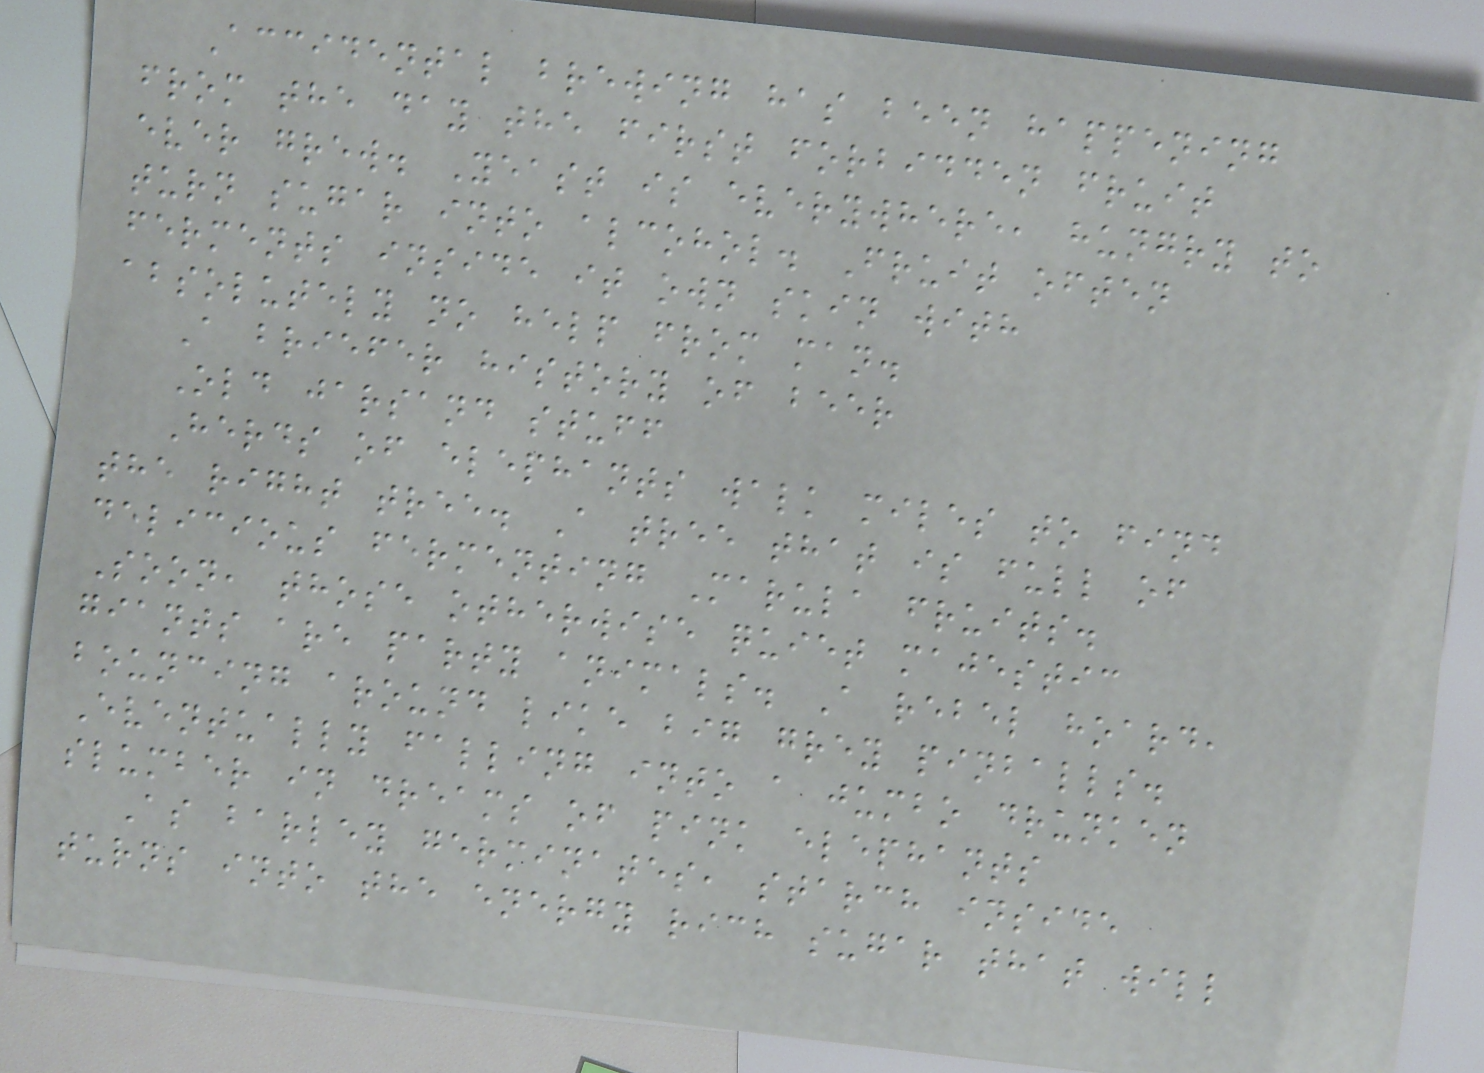Accidental brewing has been happening
from the day the first forbidden fruit
ever grew. Yeast is everywhere, hungry to
turn sugar into alcohol. Fruit often
ferments inside it own skin with
absolutely no help from man.
A briefer history of beer
Old jarsand stuff
Herds of elephants walk miles to find
the right tree. A tree that is full of
delicious fermenting Marula fruits.
Soon, those otherwise quiet majestic
giants are party animals. A rebel hoard,
bouncing around like big grey pinballs.
Eventually falling into a jumbo drunken
slumber in dreams of pink elephants
As barley germinates, starch inside
turns into the energy rich sugar that will
